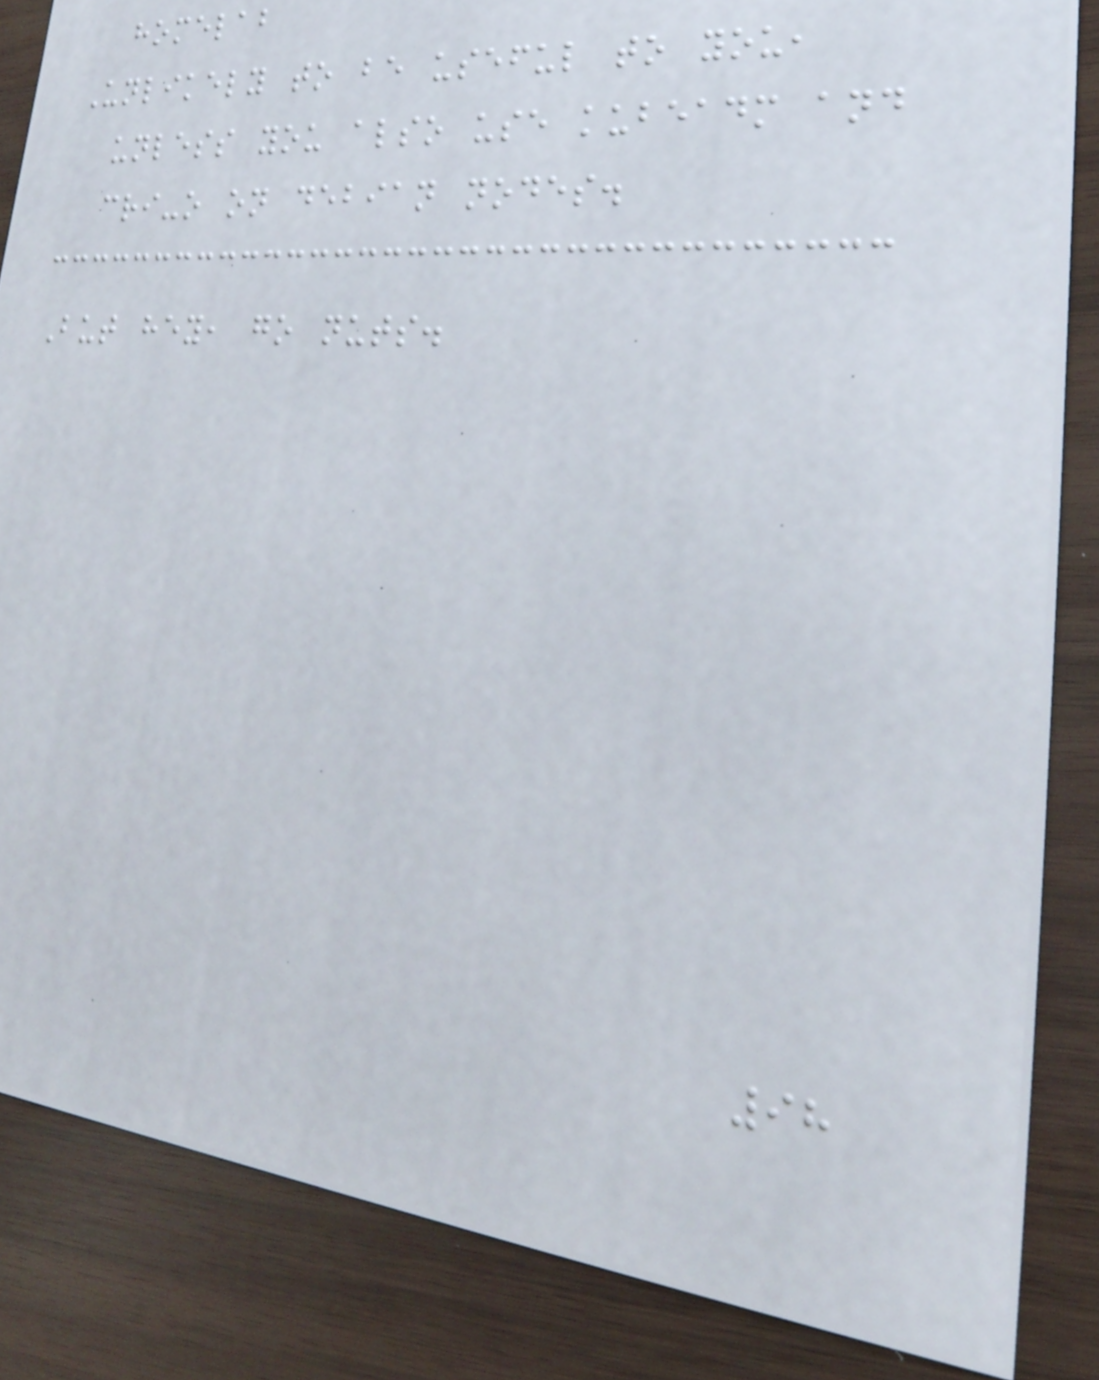homelab
Unlikely to be useful to you,
unless you also use kubeadm and
cri-o on debian nodes.
But hey, go nuts.
98
